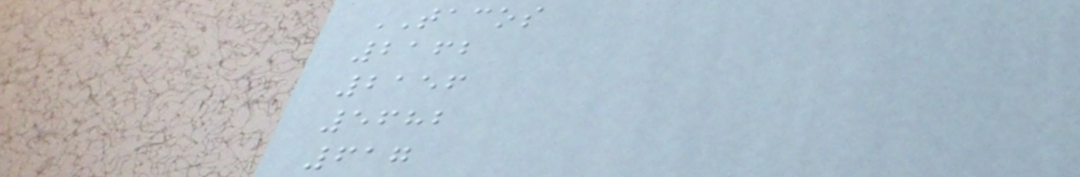TACOS
2162
2156
5682
617
